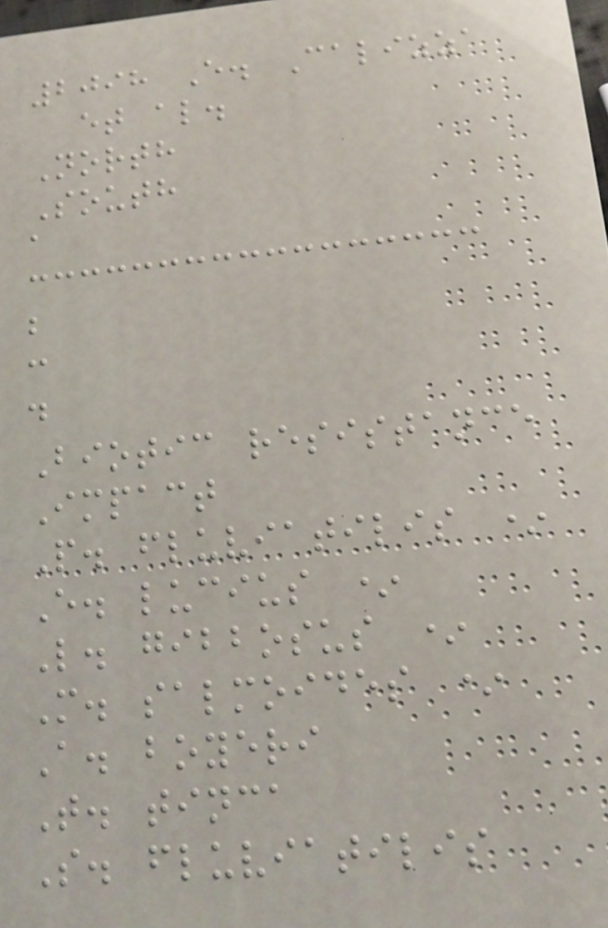2098 E. Calizza
et al.
North
South
a
b
c
d
Biotic resistance
Impact
P. fluviatilis *
E. lucius *
L. gibbosus *
M. salmoides *
A. boyeri
T. tinca
S. fluviatilis
